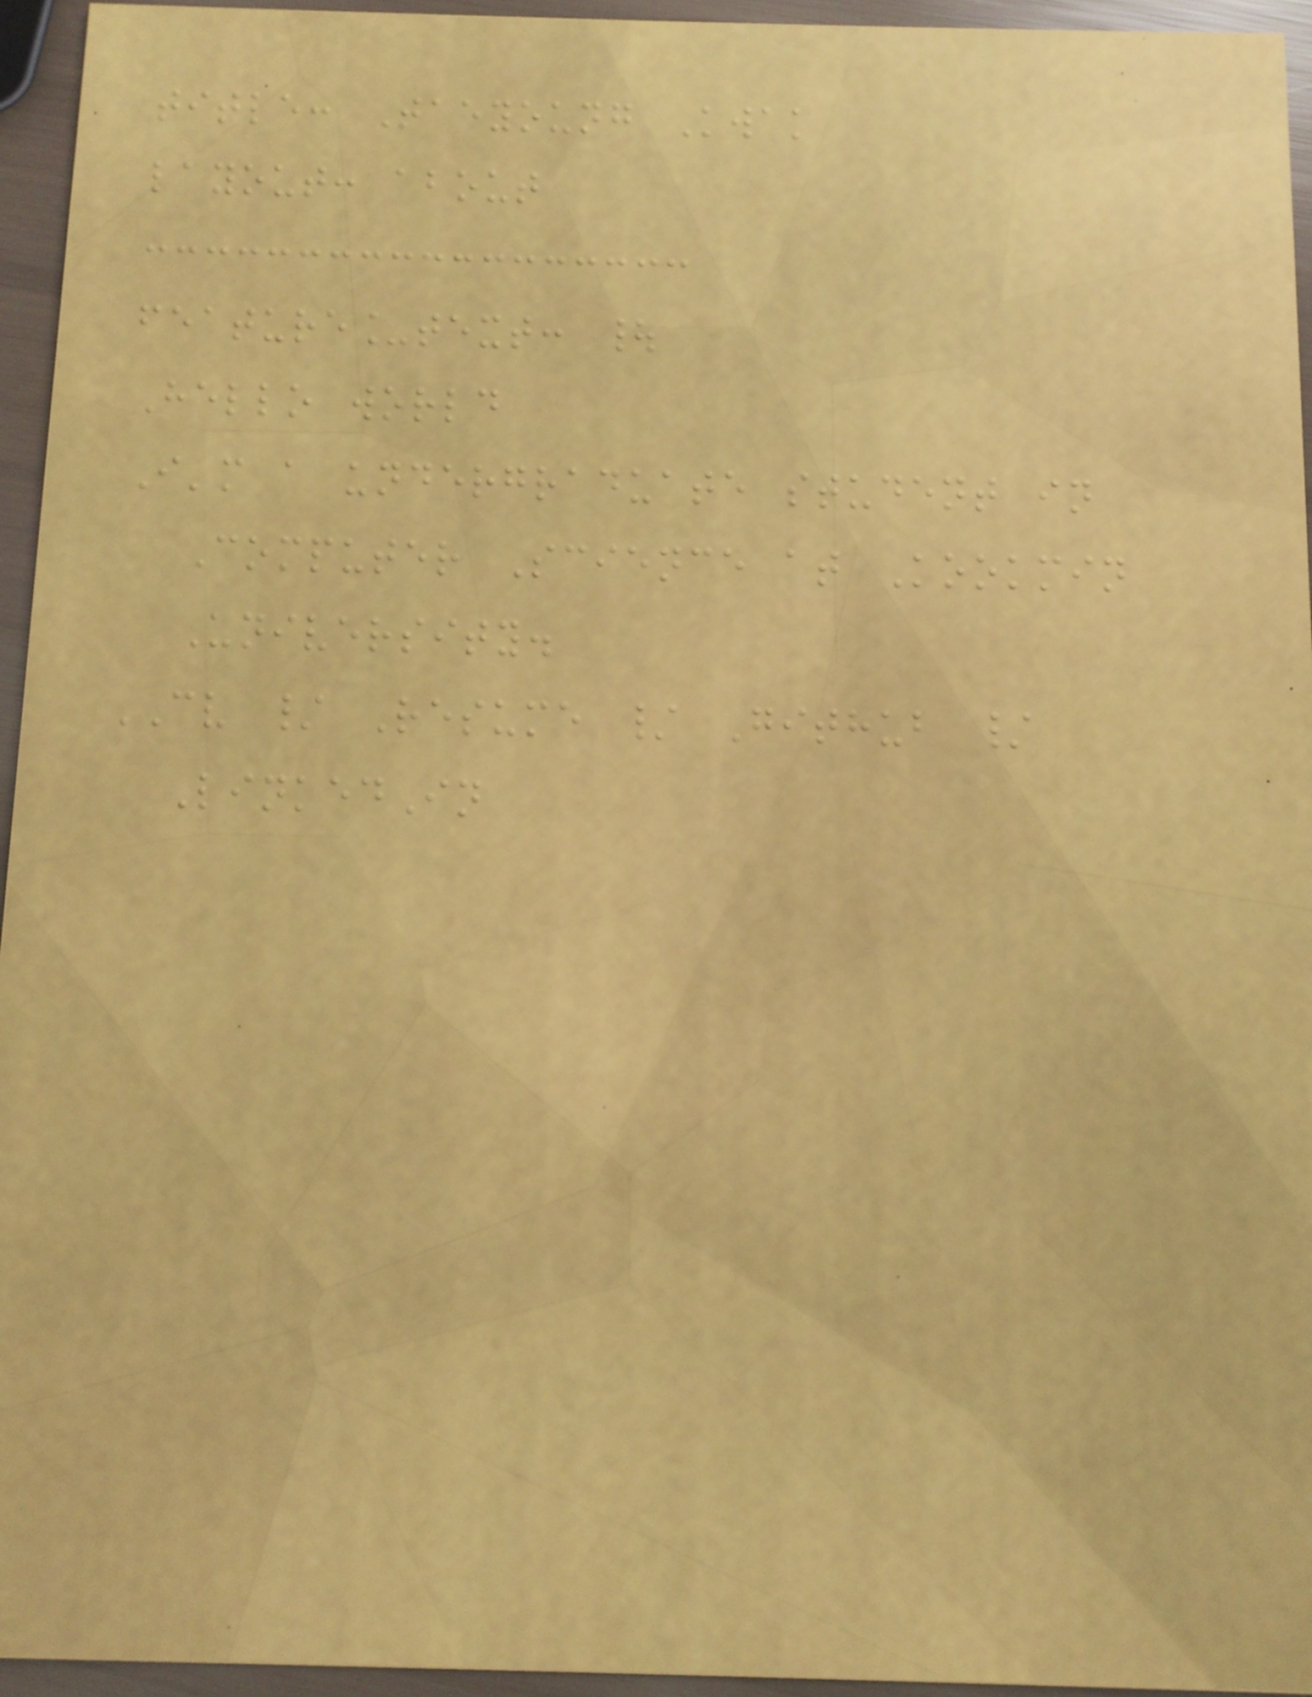title: Taeyoung Kwak
layout: about
feature_text: |
Hello world
I'm a undergraduate student in
Computer Science at Kookmin
University.
CV / Resume / Github /
LinkedIn
